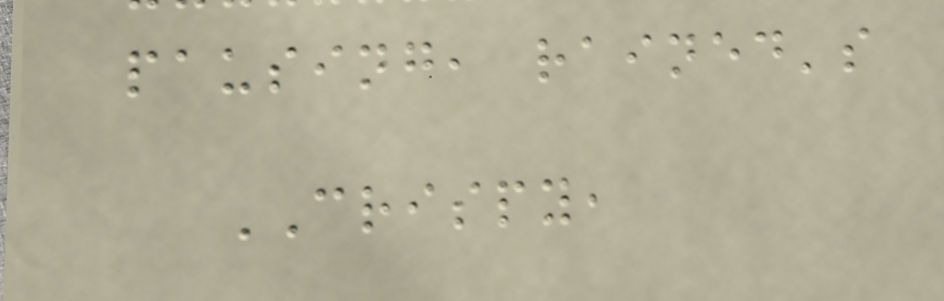pausing, rained's
CRISPY,
